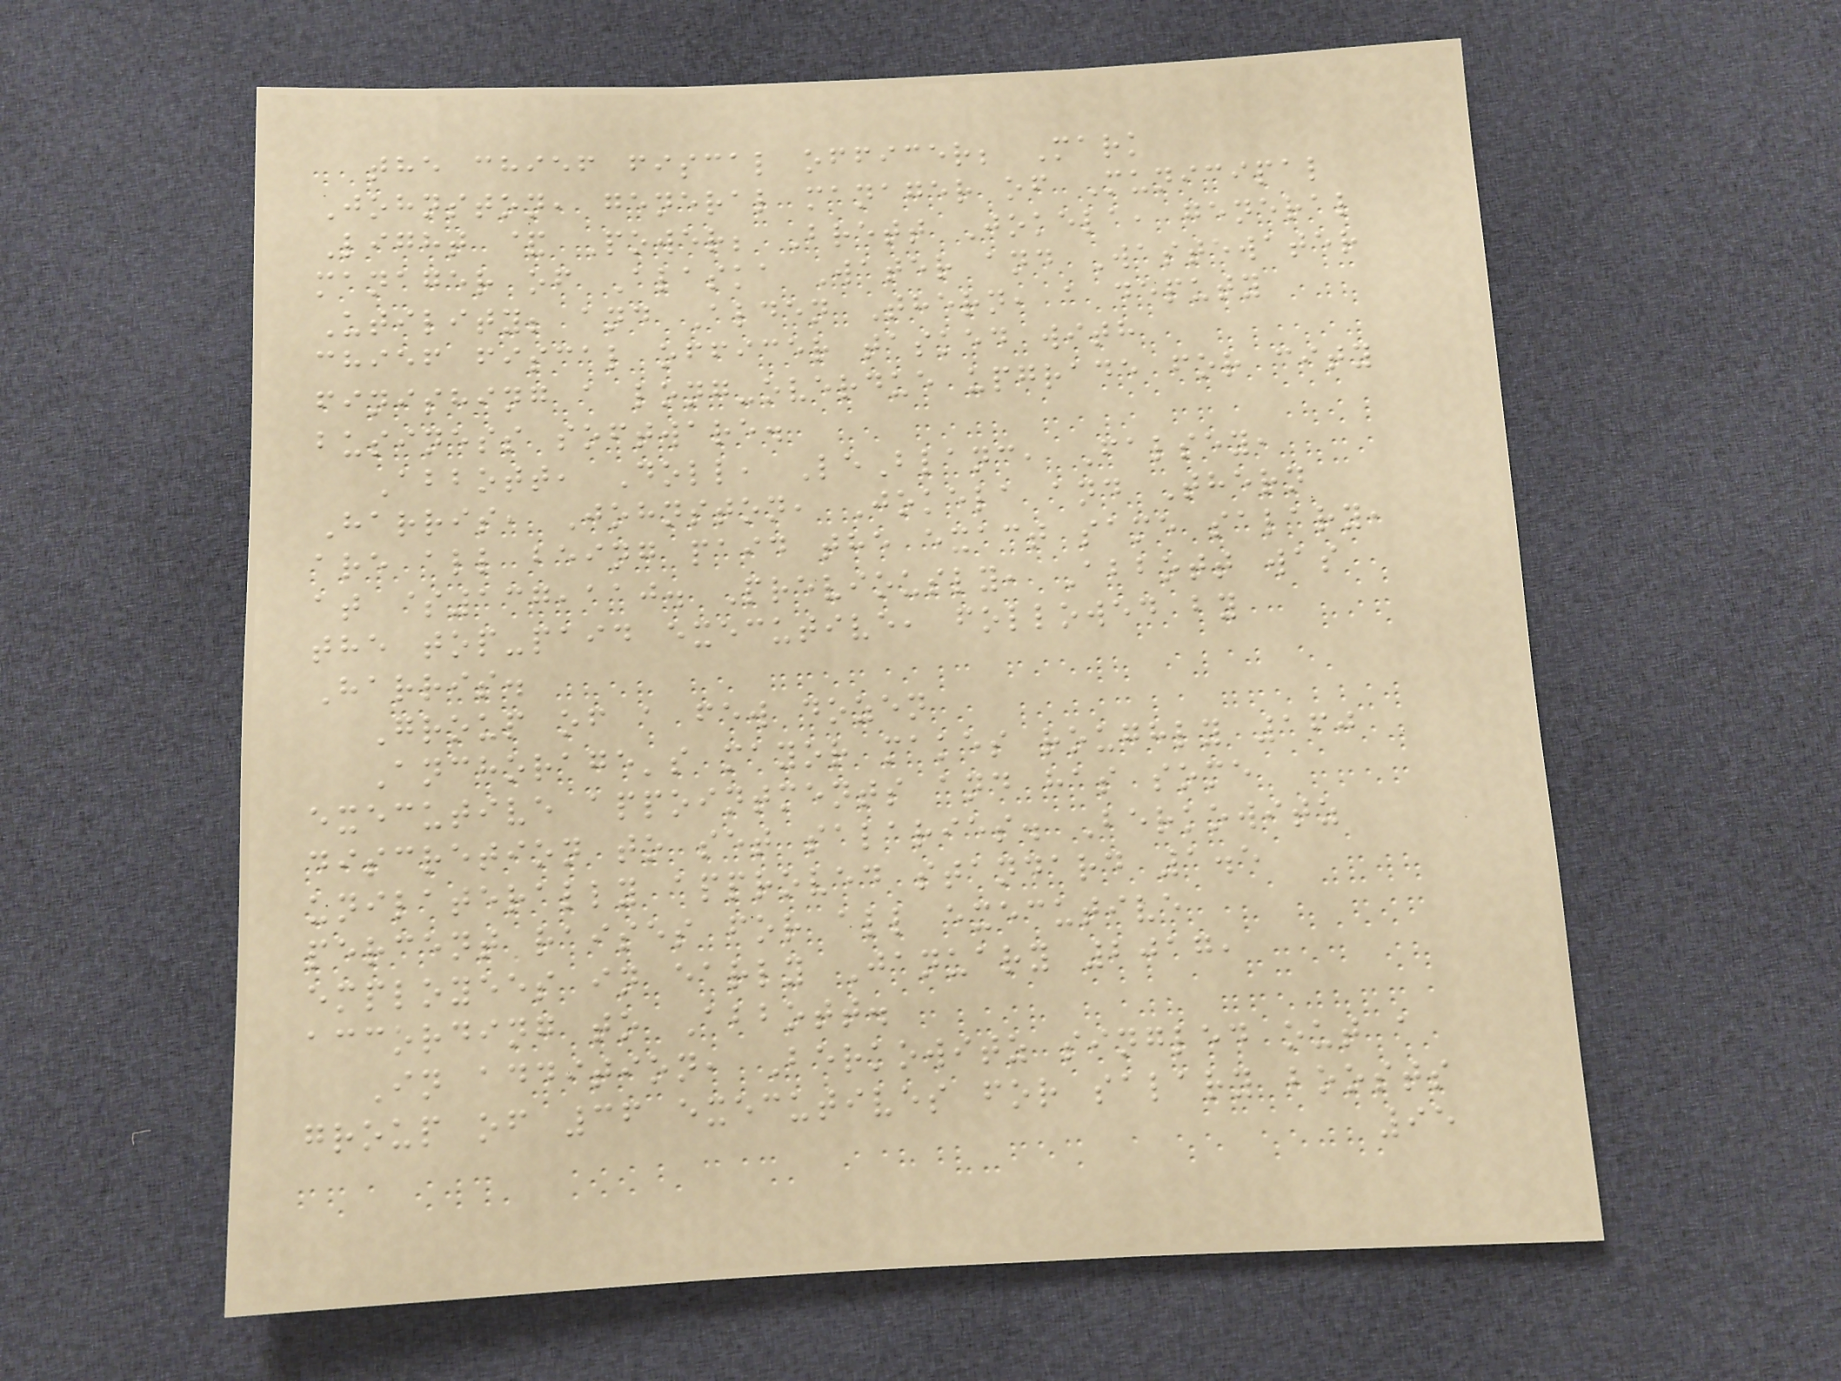the chief fiscal officer; Mark
Johnston, general manager of Municipal
Light & Power; Brett Jokela, general
manager of Alaska Water and Wastewater
Utility; and Alden Thern, a deputy
chief fiscal officer tasked with
finishing a long-overdue upgrade for city
business software.
Abbott, Doll, LeBlanc, Falsey,
Harris, Johnston, Jokela and Thern
are all being paid the exact same salary,
at $137,110. Previously, Abbott was
the top-paid executive, followed by
Harris.
Group of a few dozen
Anchorage's mayor makes roughly 160
executive appointments and has some
discretion to set salaries. Berkowitz
unilaterally approved standard 1.5
percent raises for all executive
employees in early January 2017,
according to Abbott.
In addition, Berkowitz singled out a
group of 36 executives for salary boosts
95
